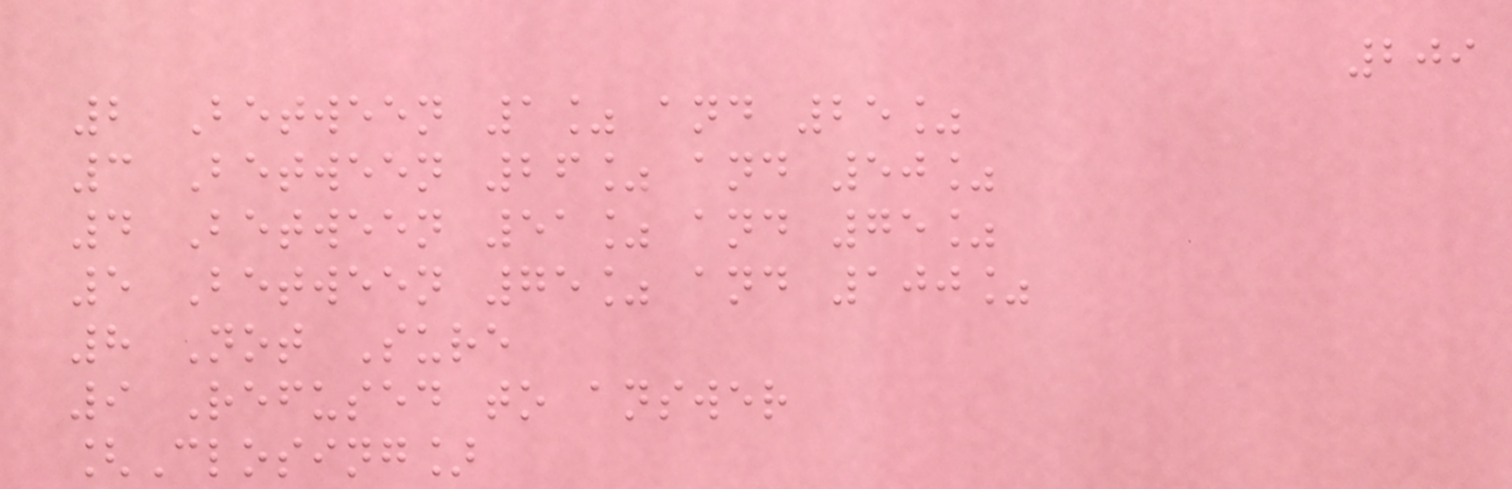209
2 Between 1% and 25%
3 Between 26% and 50%
4 Between 51% and 75%
5 Between 75% and 100%
8 Not Sure
9 Refused to answer
[Closing]
